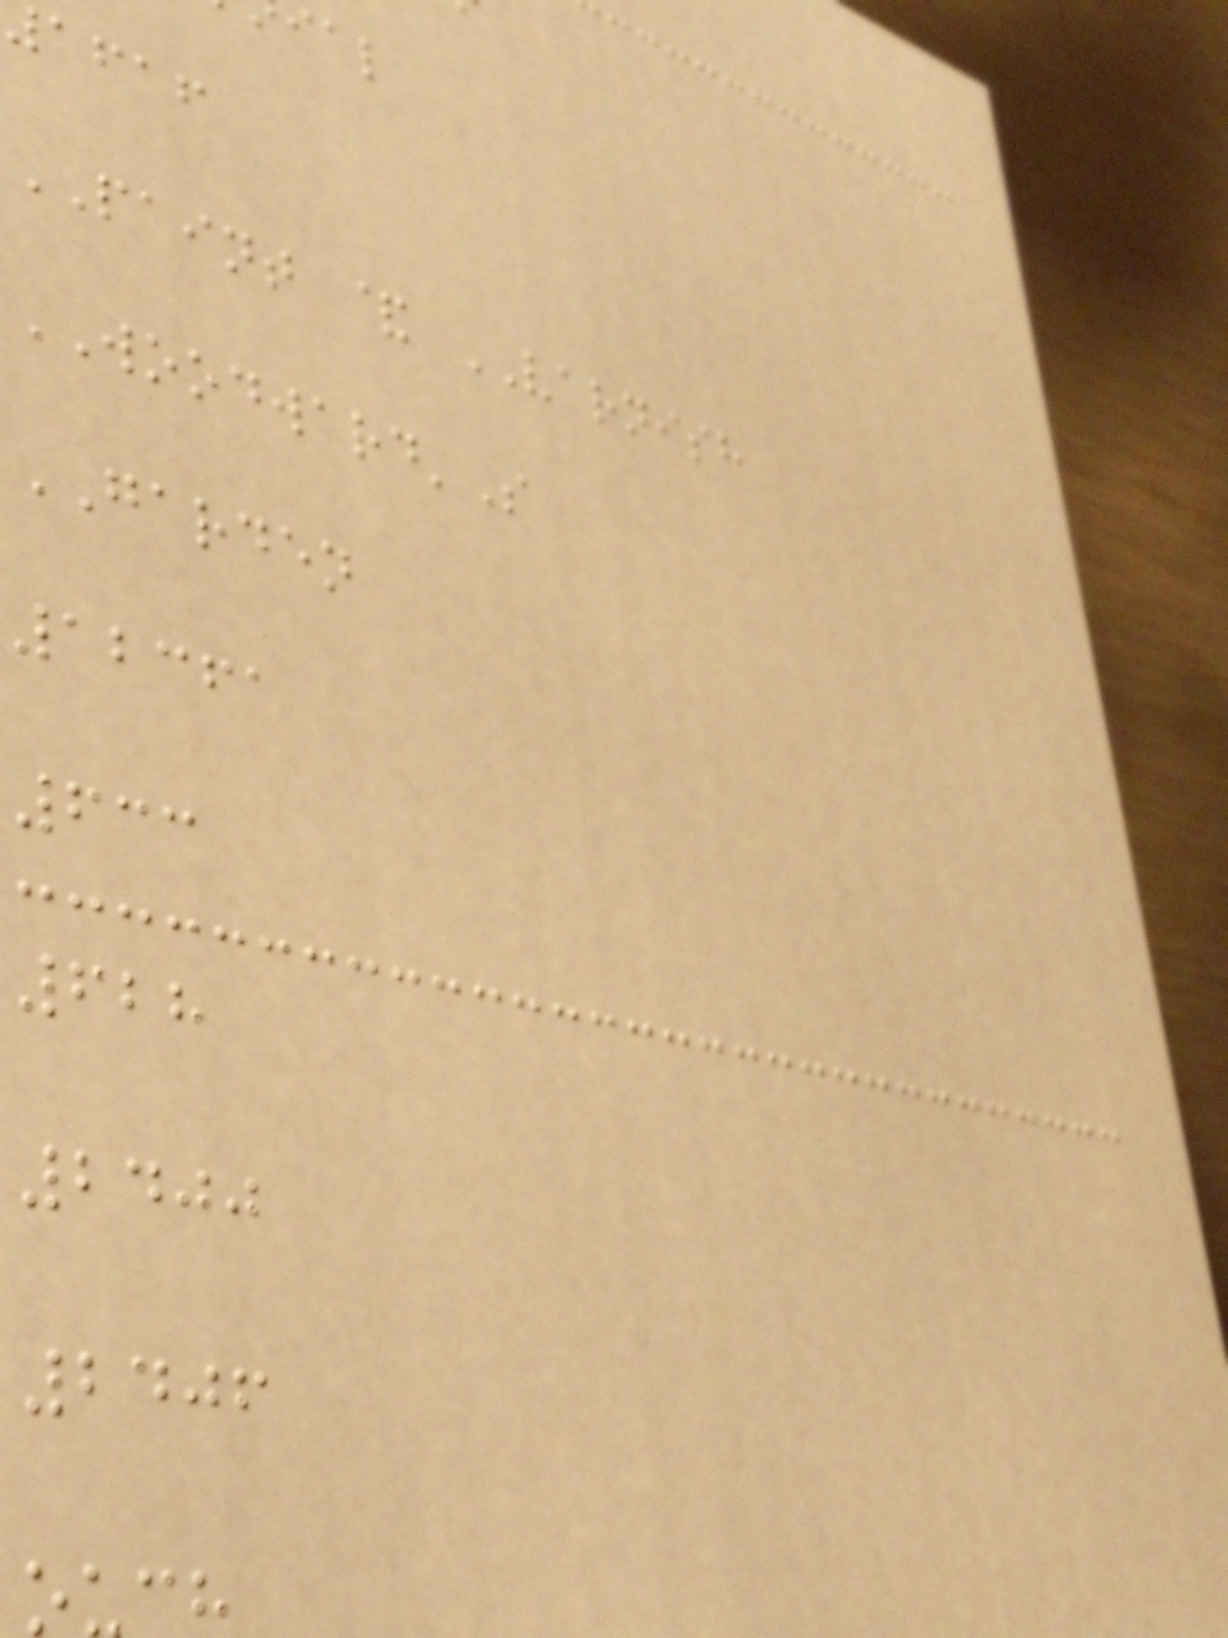afaf
PAINT & VARNISH
WOODWARD'S
GARDEN
12361
633
628
2400
2406
